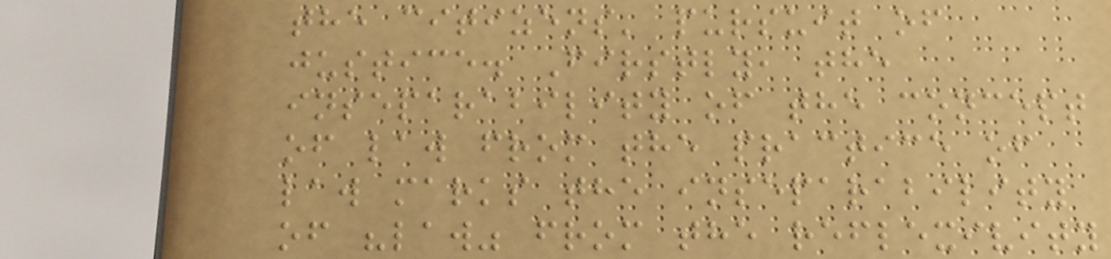the citizens' pursuit of
justice. Firstly, the
inseparability of the concept
of law from the practice of
law marks the inseparability
of "law" from the reflexivity
